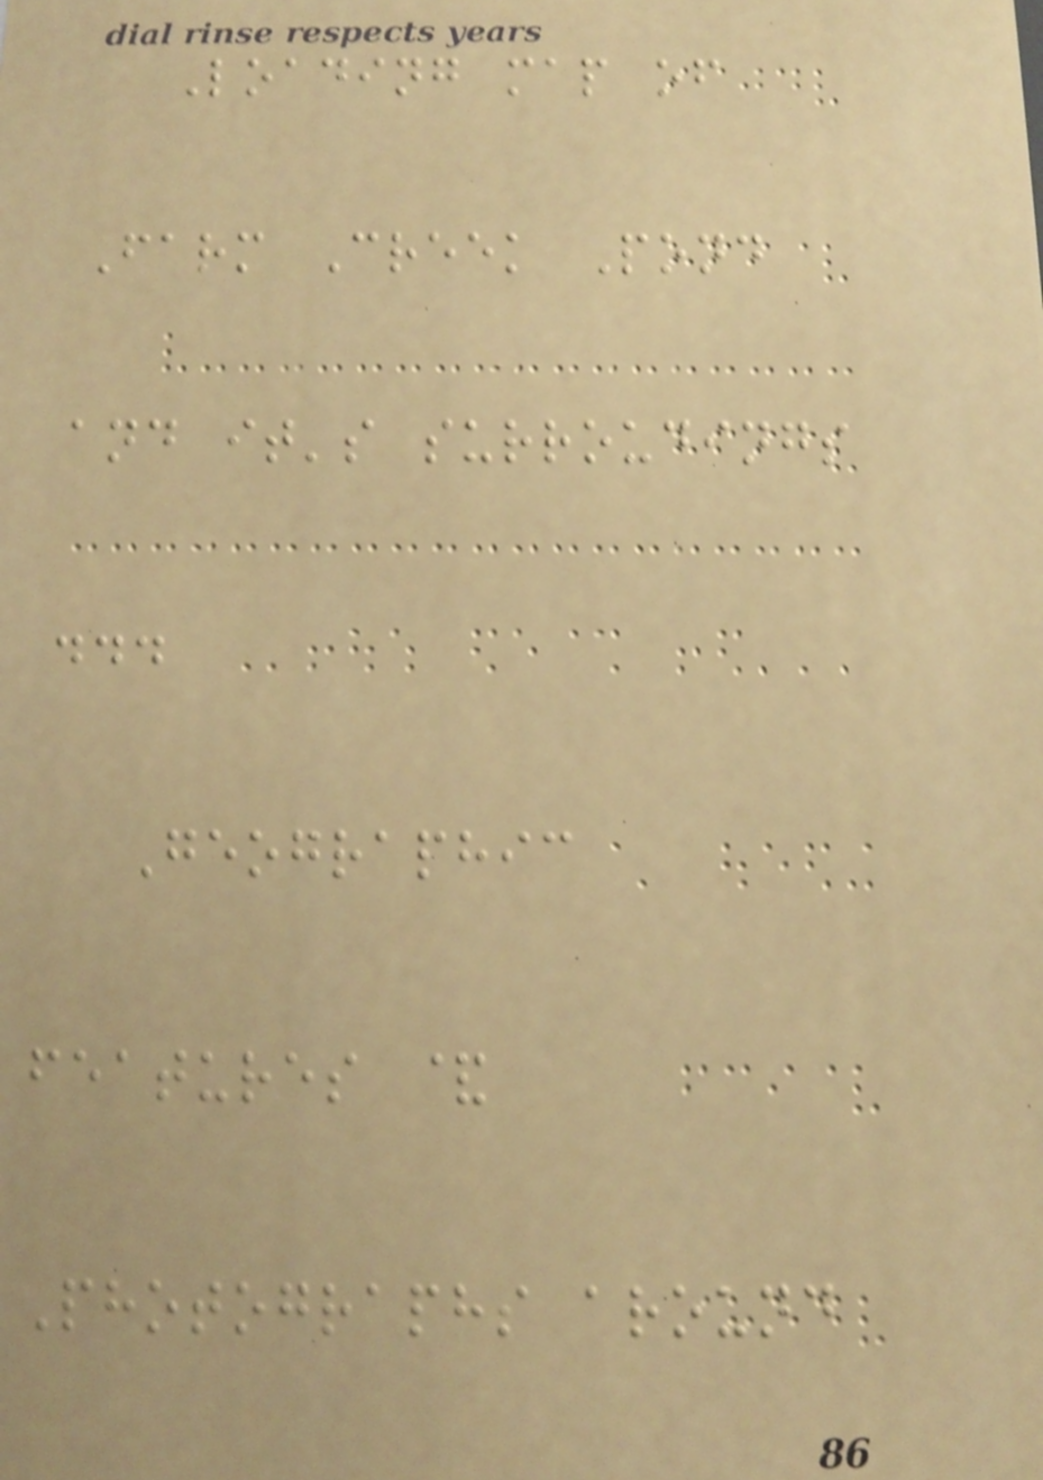Loading map of
Farm Creek Pond
and it's surroudings
...
Geographic
features &
Photographs around
